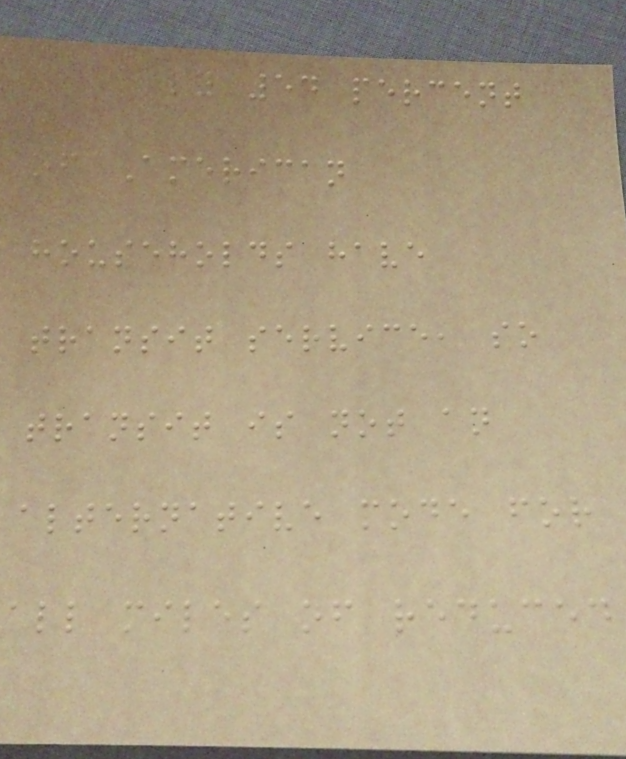Only 54 percent
of American
households have
transit service, so
transit is not an
alternative mode for
all miles of reduced
